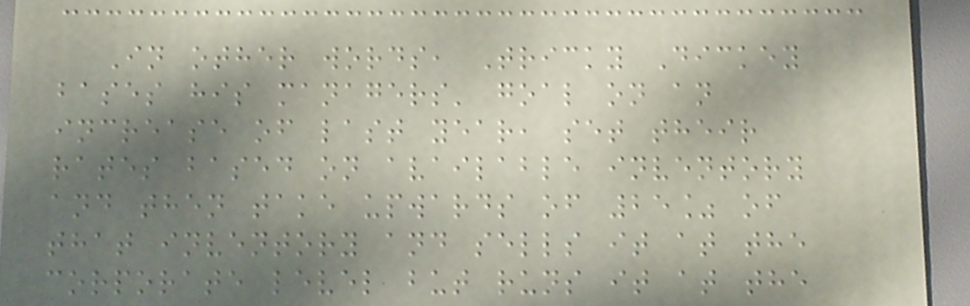In other words, Tricky Dickey
bases his managers' goal on an
increase of last year, set their
rates based on available inventory
and then take upwards of 25% of
that inventory and sells it at the
corporate level but runs it at the
